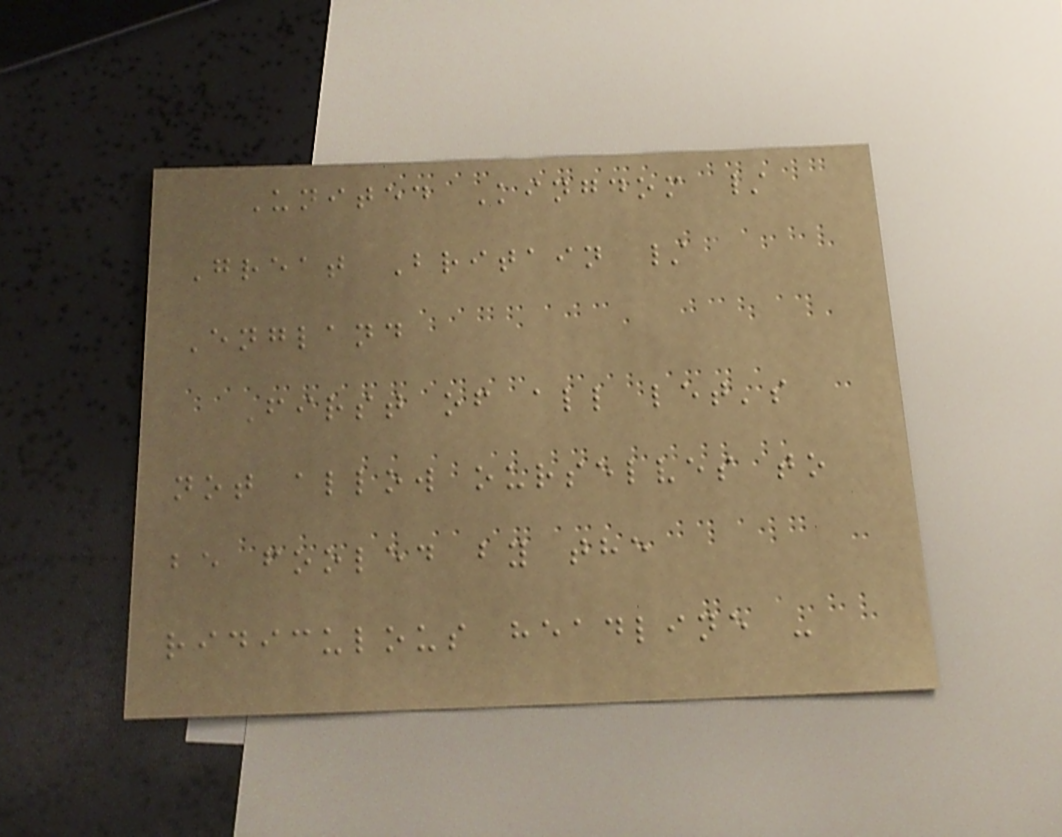United Kingdom /
Great Britain /
England
First of all let's
not allow ourselves to
be fooled by the
ridiculous headline -
